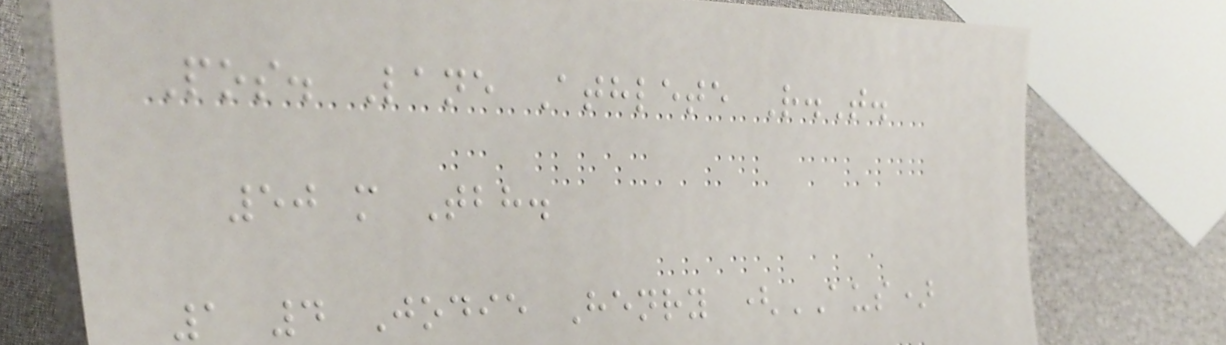Pos. Lane Athlete R.T.
50 m Tbh.
1 4 Jodie Henry (AUS)
